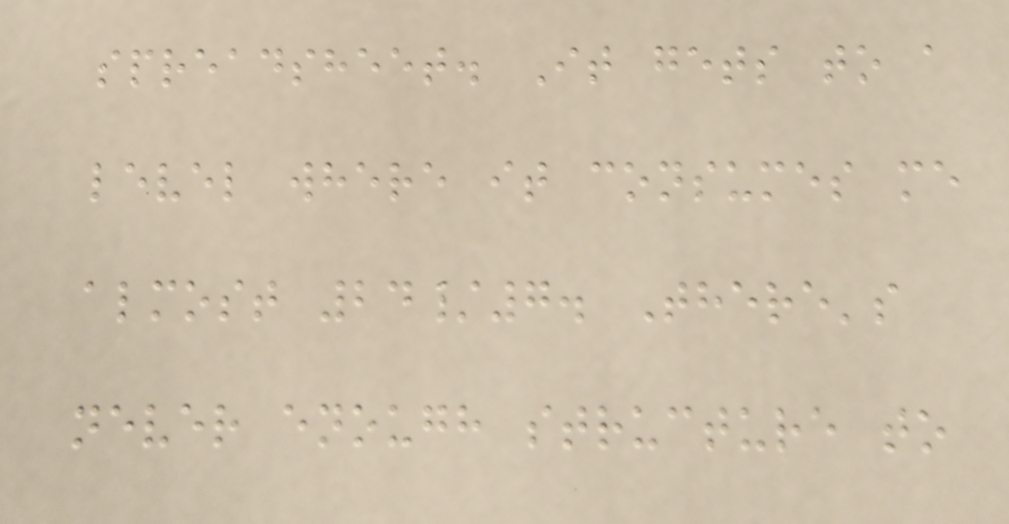spreadsheet. It gets to a
level where it consumes me
almost 24/7. There's
never enough structure to
